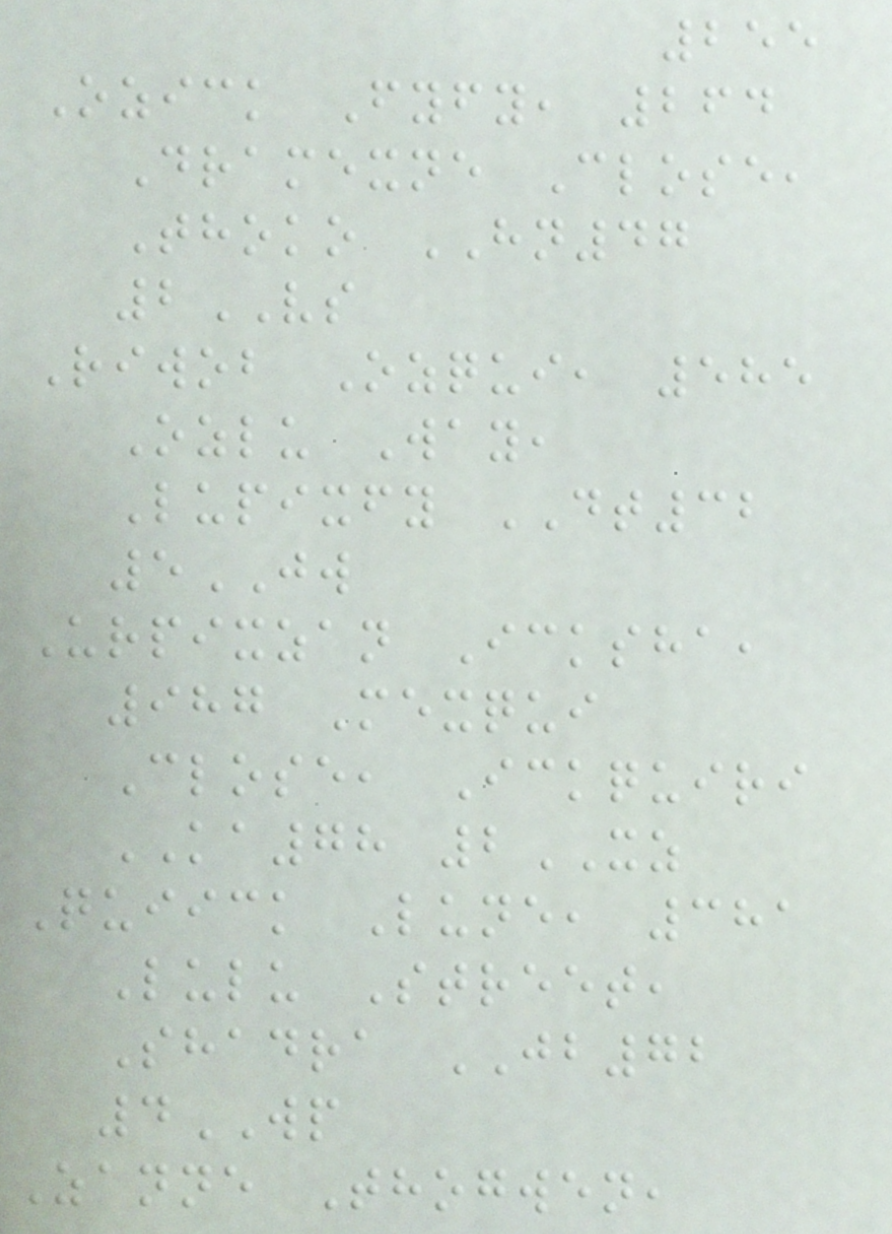255
Ozick Fyfy, 264
Dramexne Close,
Thoko HN47
2VS
Riwob Ozqui, 585
Ozlu Way,
Lupixfy DT32
5JW
Urpixzan Icksha,
987 Mexqui
Close, Ickquiri
KA78 2XZ
Quiick Lune, 381
Lulu Street,
Shadra JB72
4WP
Zanne Thogwen,
